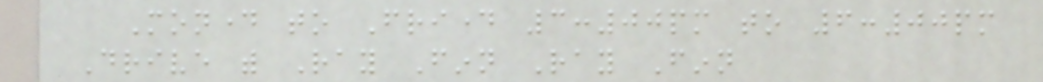Monday to Friday 3:00pm to 6:00pm
Drive with Ray Finn Ray Finn
